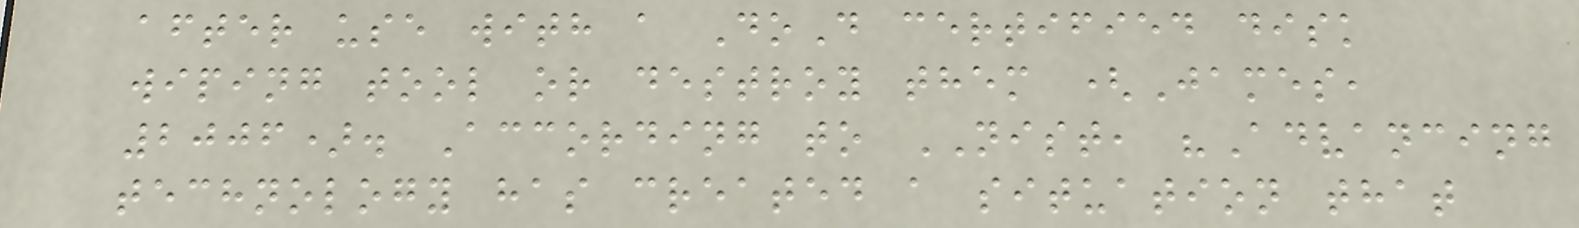after use with a DoD certified disk
wiping tool or destroy them (James,
2006). According to NIST, "Advancing
technology has created a situation that
